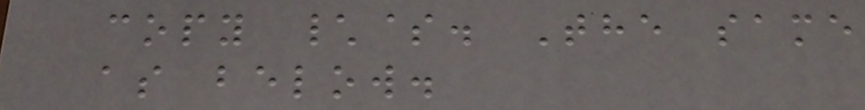copy \$. The same
as below.
